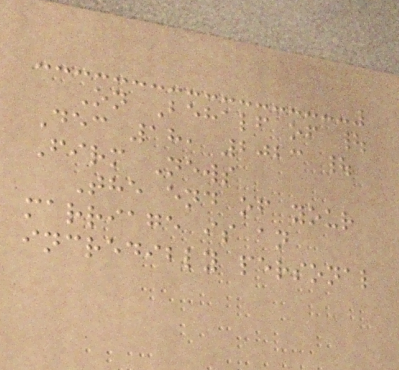On Behalf of |
Dec 18, 2023 |
Firm News
The end of your
marriage is an
incredibly personal
